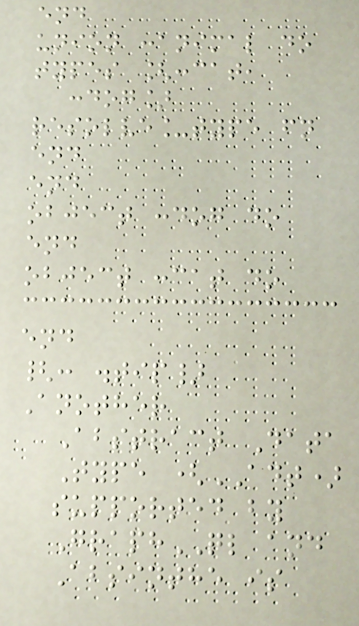end
union :animal do
types [:cat,
:dog]
resolve_type fn
end
end
object :dog do
end
object :cat do
end
{: .tip}
Another
Abstract Data
Type (ADT)
supported by
GraphQL and
Absinthe is
